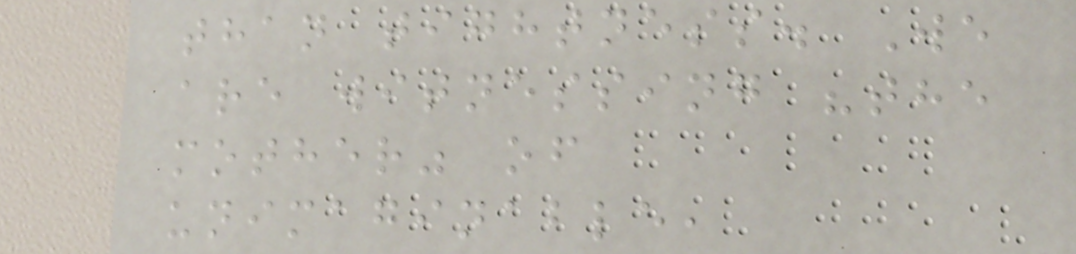than tightness. We
are witnessing "the
mother" of
unimaginable,
